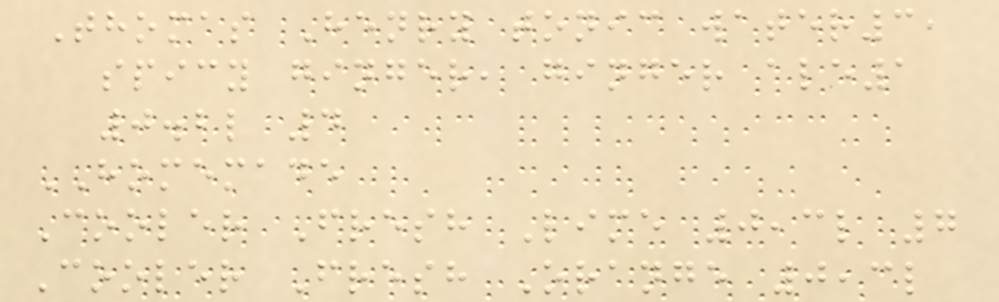Thomas Henry tonic water3,
spicy ginger, ginger ale1
0.2l 4
HOMEMADE
Cooler Fresh Lime 0,3l 7
Cooler Fresh Orange 0,3l
